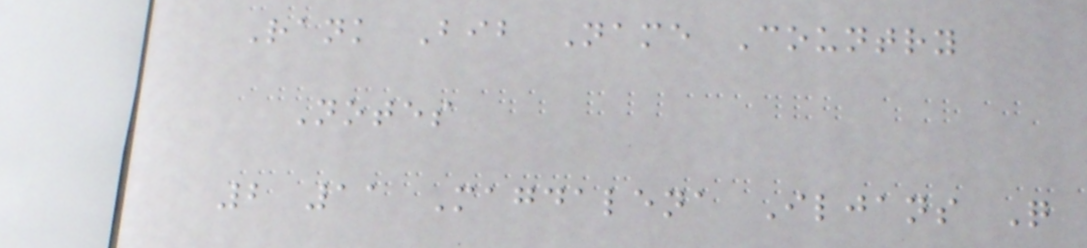Rank Bib Name Country
Notes
2 11 Magdalena Iljans Q
